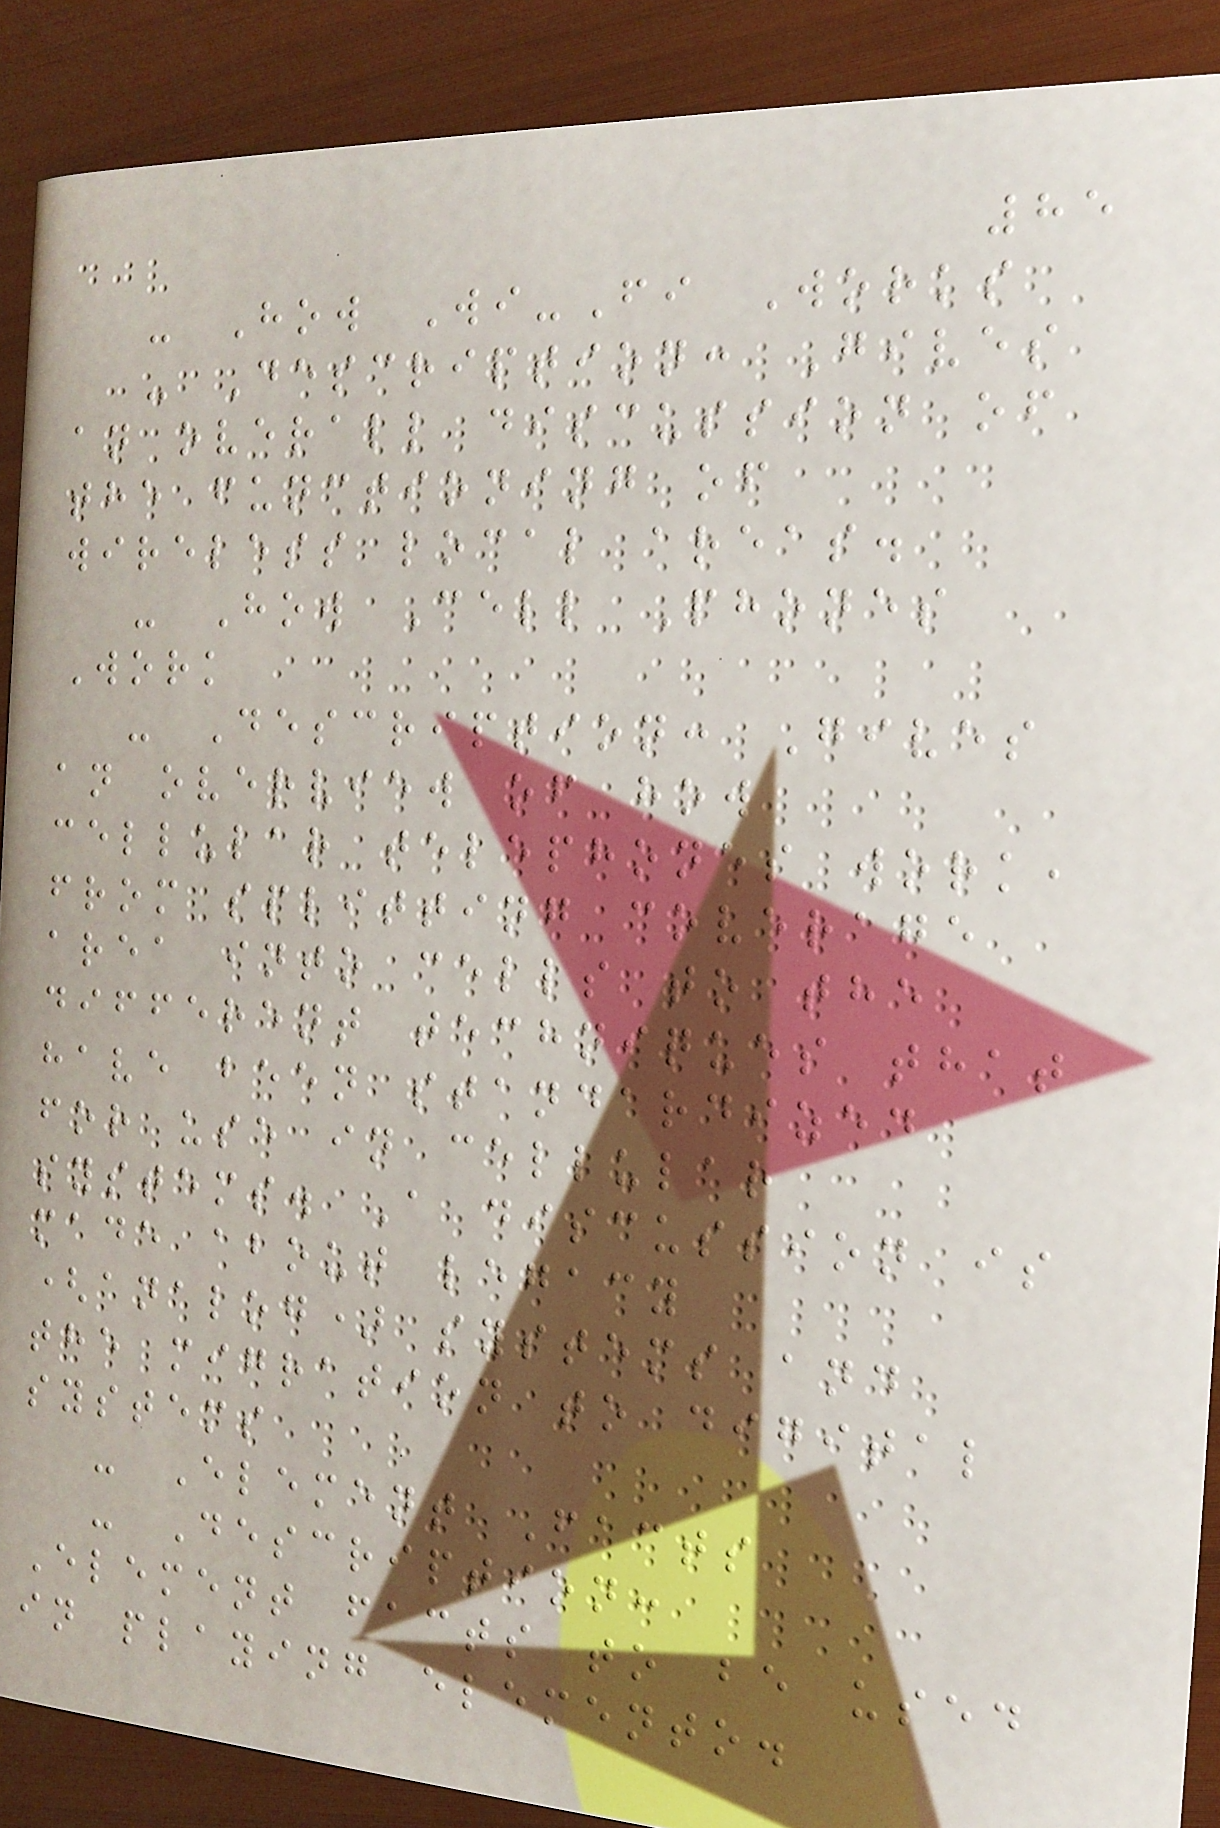85
- How Wi-Fi Works
- Description: Gives
an overall discussion of
the functioning of
wireless local areas.
- How Cell Phones
Work
- Description: Gives
an overview of how
cellular telephones work,
from splitting coverage
area into cells to the
different techniques that
have been standardized
for use in cellular
systems. A discussion is
made about legacy
(analog) systems and
the migration to digital
systems
- Element Facts
- Description:
Element facts to be used
in playing elemento.
